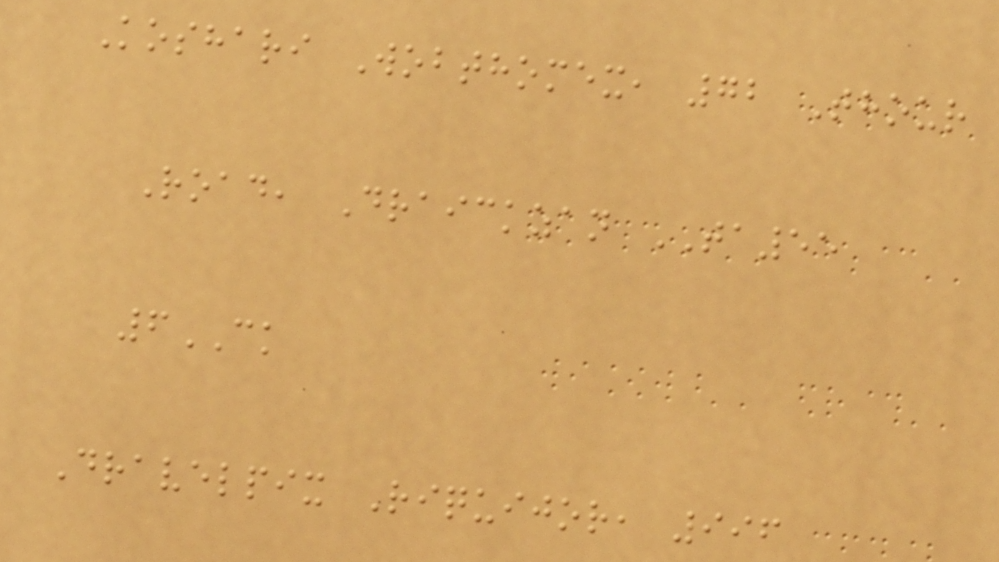Koshari Wobthomex, 72 Thour
Road, Draickzan TA55
6CK
Dravelpix Riquijor, 996
